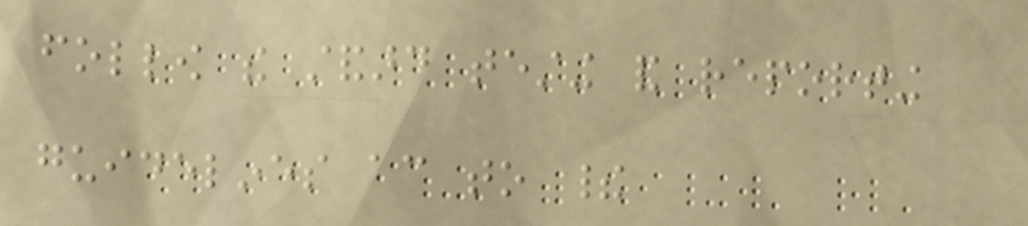follow the standard testing and reporting
guidelines according to their
